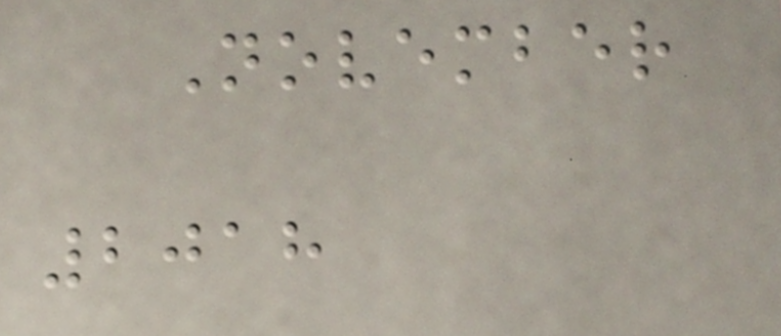November
2018
